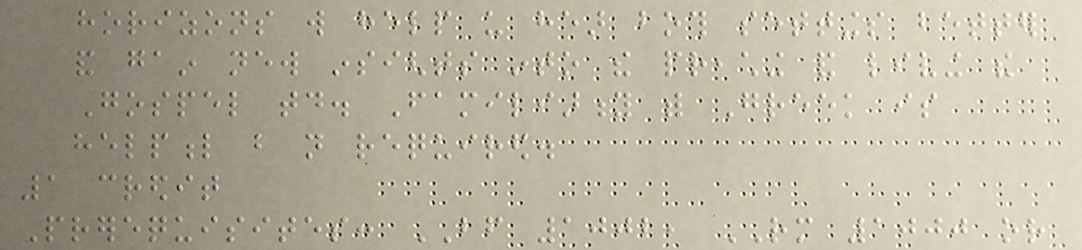horizons will help us hear both settings better
and gain new insights into the preaching and living the
Gospel today. Familiarity with Greek is
helpful but not required.
1 credit
Prerequisites: BF 1002, RM 1000 or
